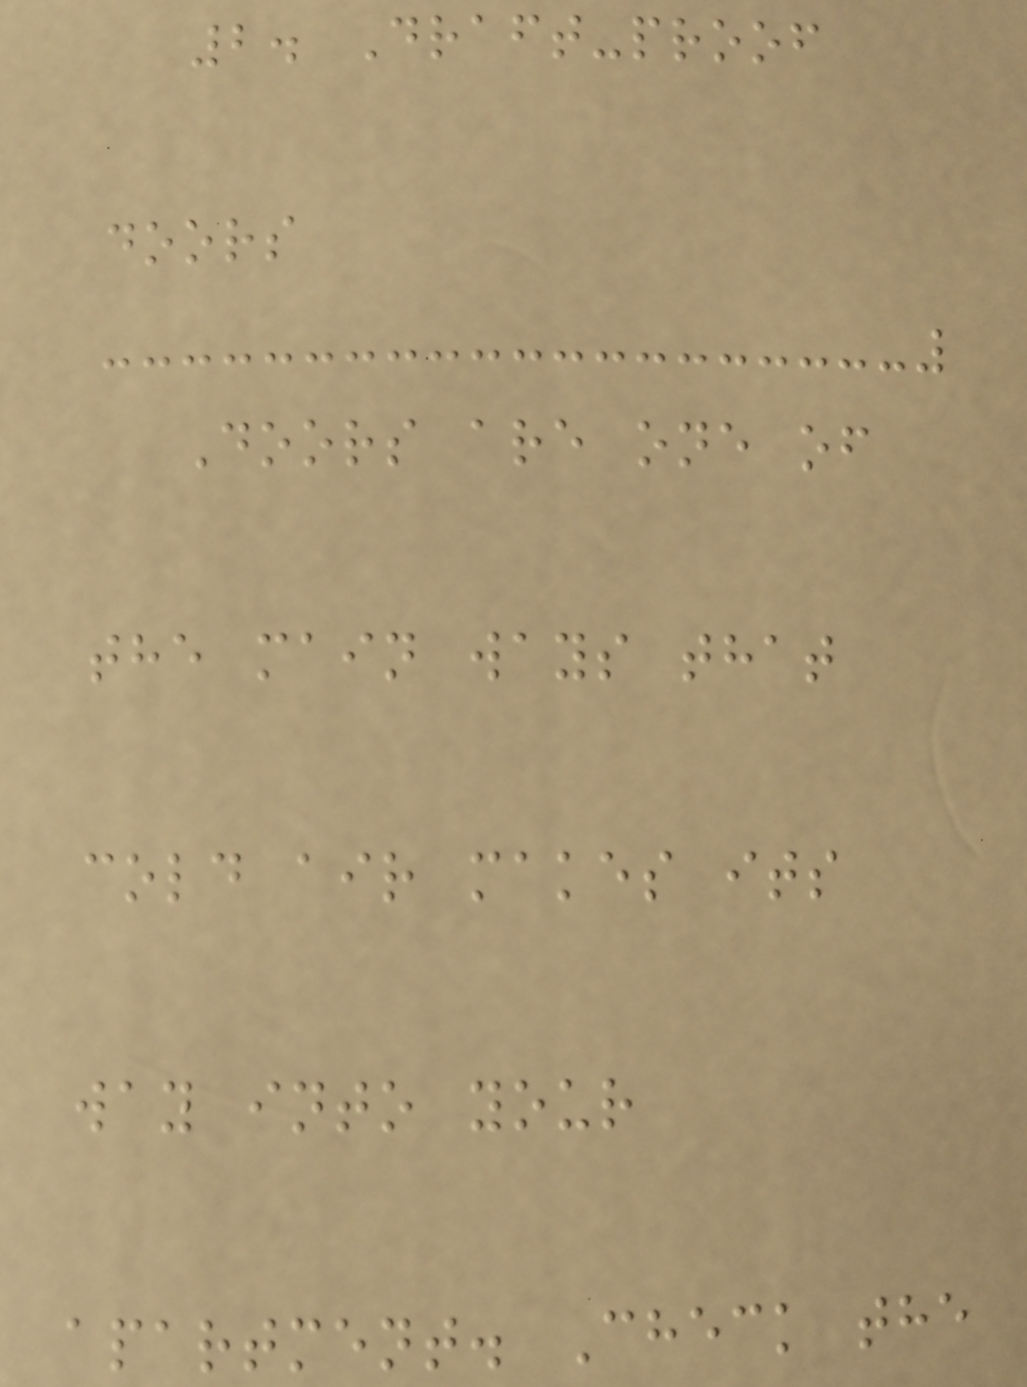2. Draft-proof
doors
Doors are one of
the main ways that
cold air makes its
way into your
apartment. Check the
